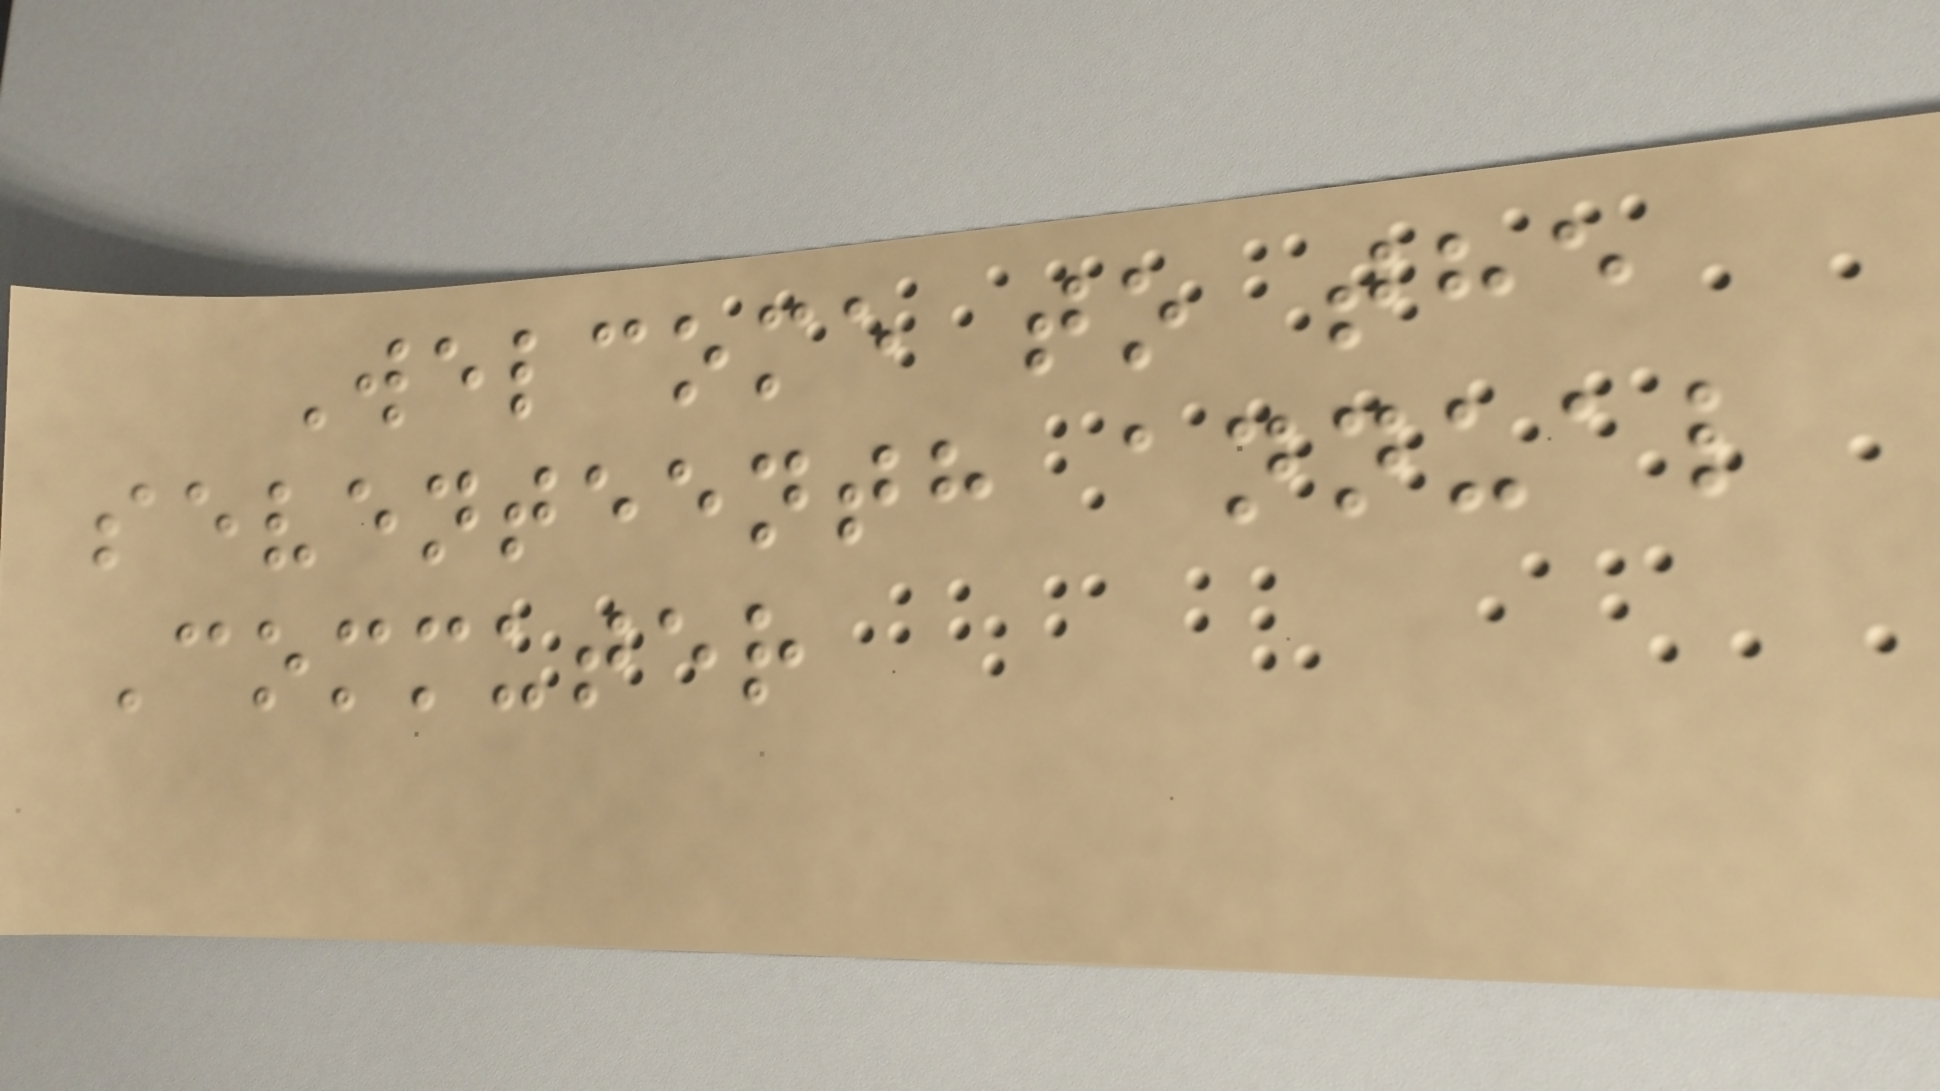Welcome to the
seventeenth annual
Commuter
